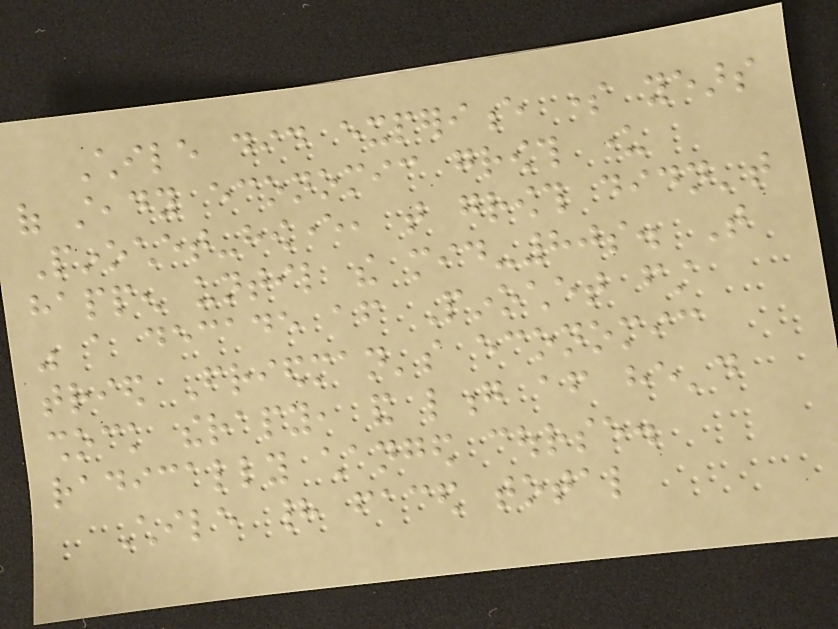Chile did experience some years
of steady economic growth under
Pinochet-however, that growth didn't
happen until the mid-80s. That
was a decade after Pinochet first
tried Friedman's economic
shock therapy, and long after he'd
radically changed course.
Chile had faced total
